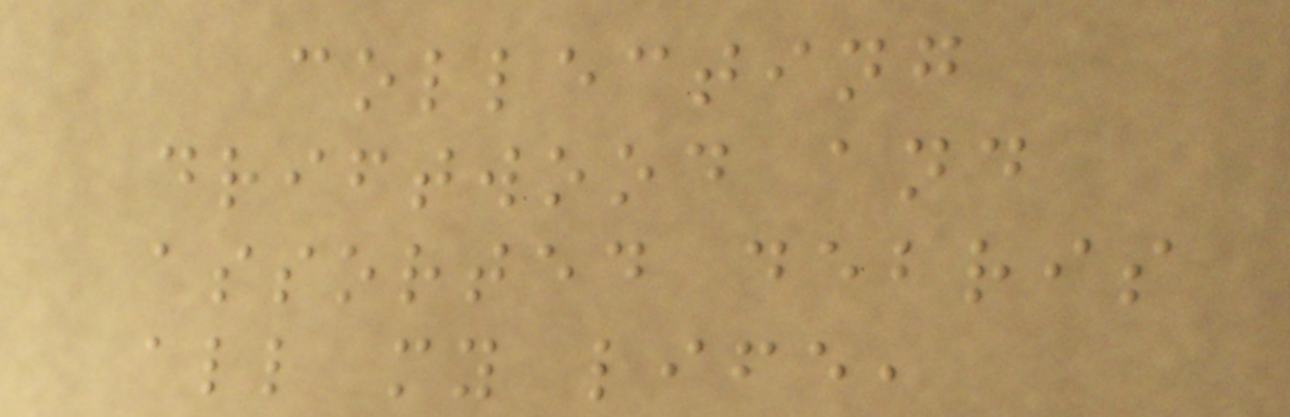collecting
driftwood and
assorted debris
all my life,
